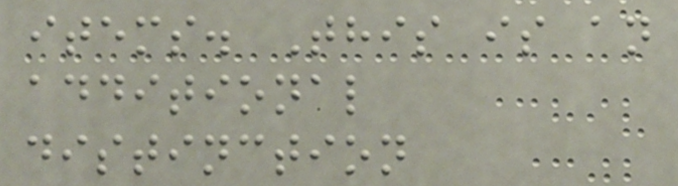items. This is an
additional
distinction
